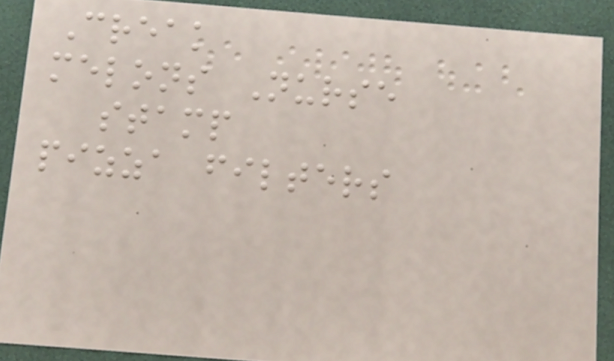Creak
melons Nurse
stamp
pizza filters
